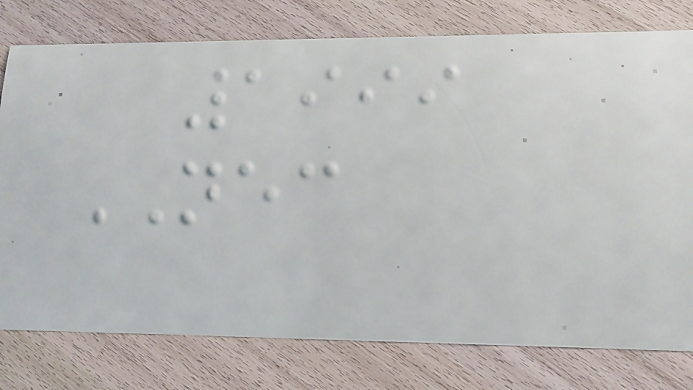1999
NEC
